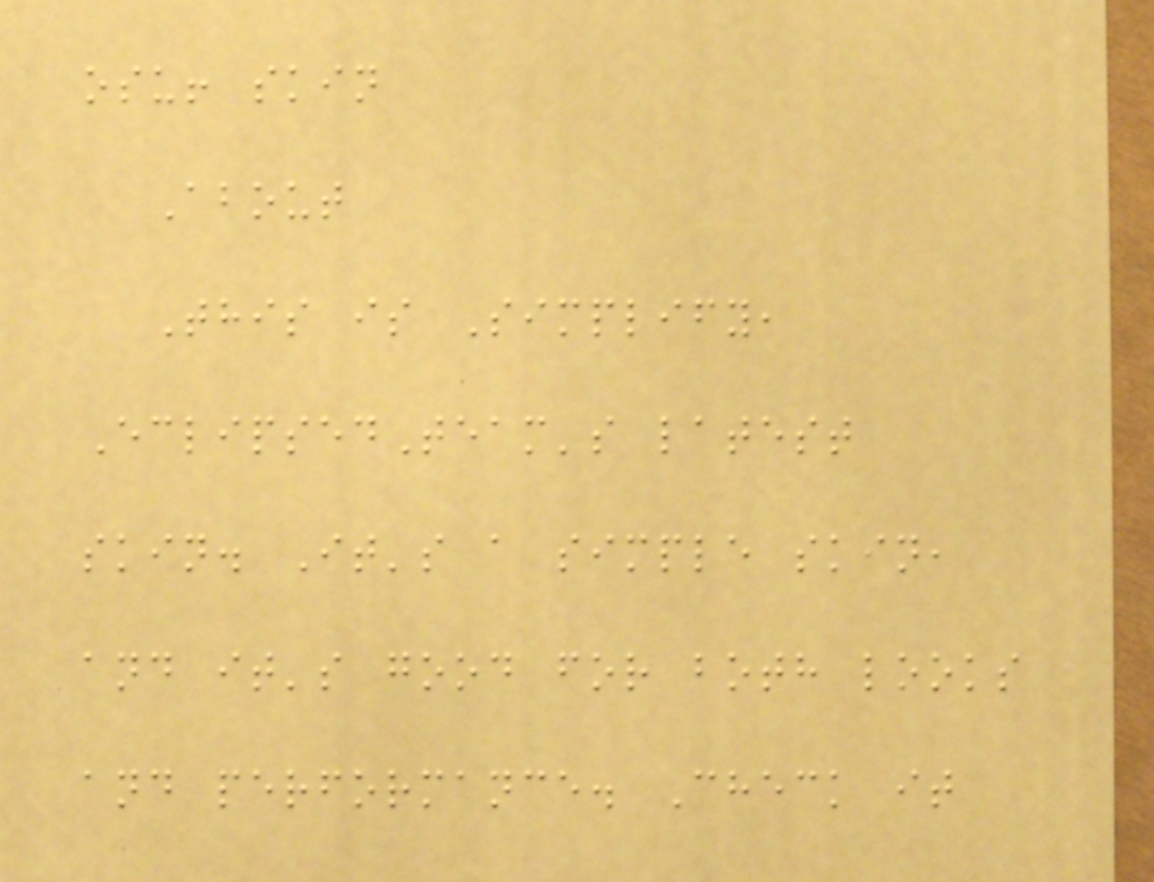osu! skin
About
This is Simplify,
EclipsedTeam's latest
skin. It's a simple skin,
and it's good for both looks
and performance. Check it
